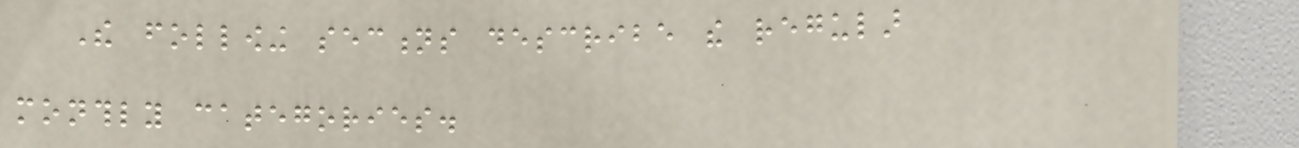The following sections describe the regular
monthly categories.
